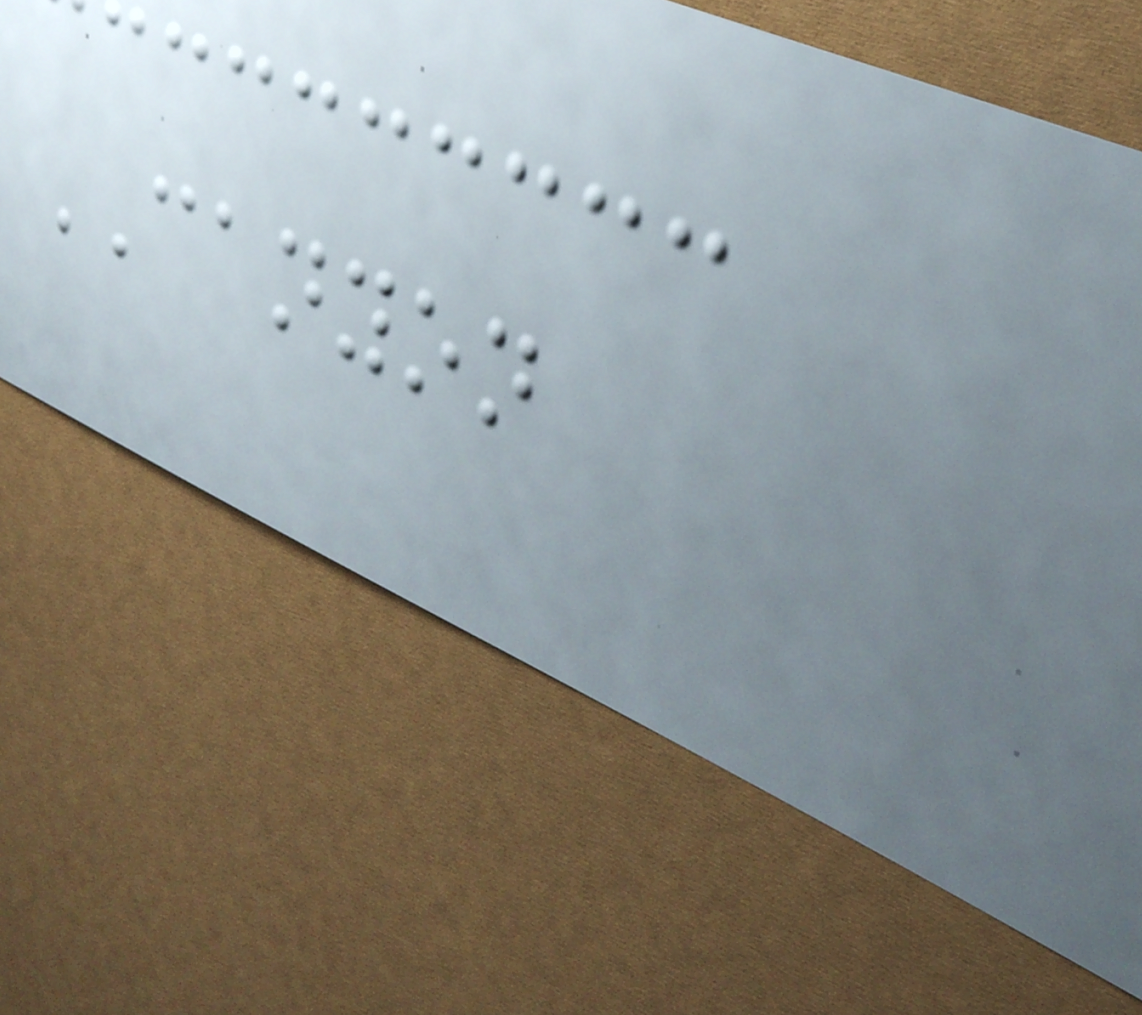CANYON
